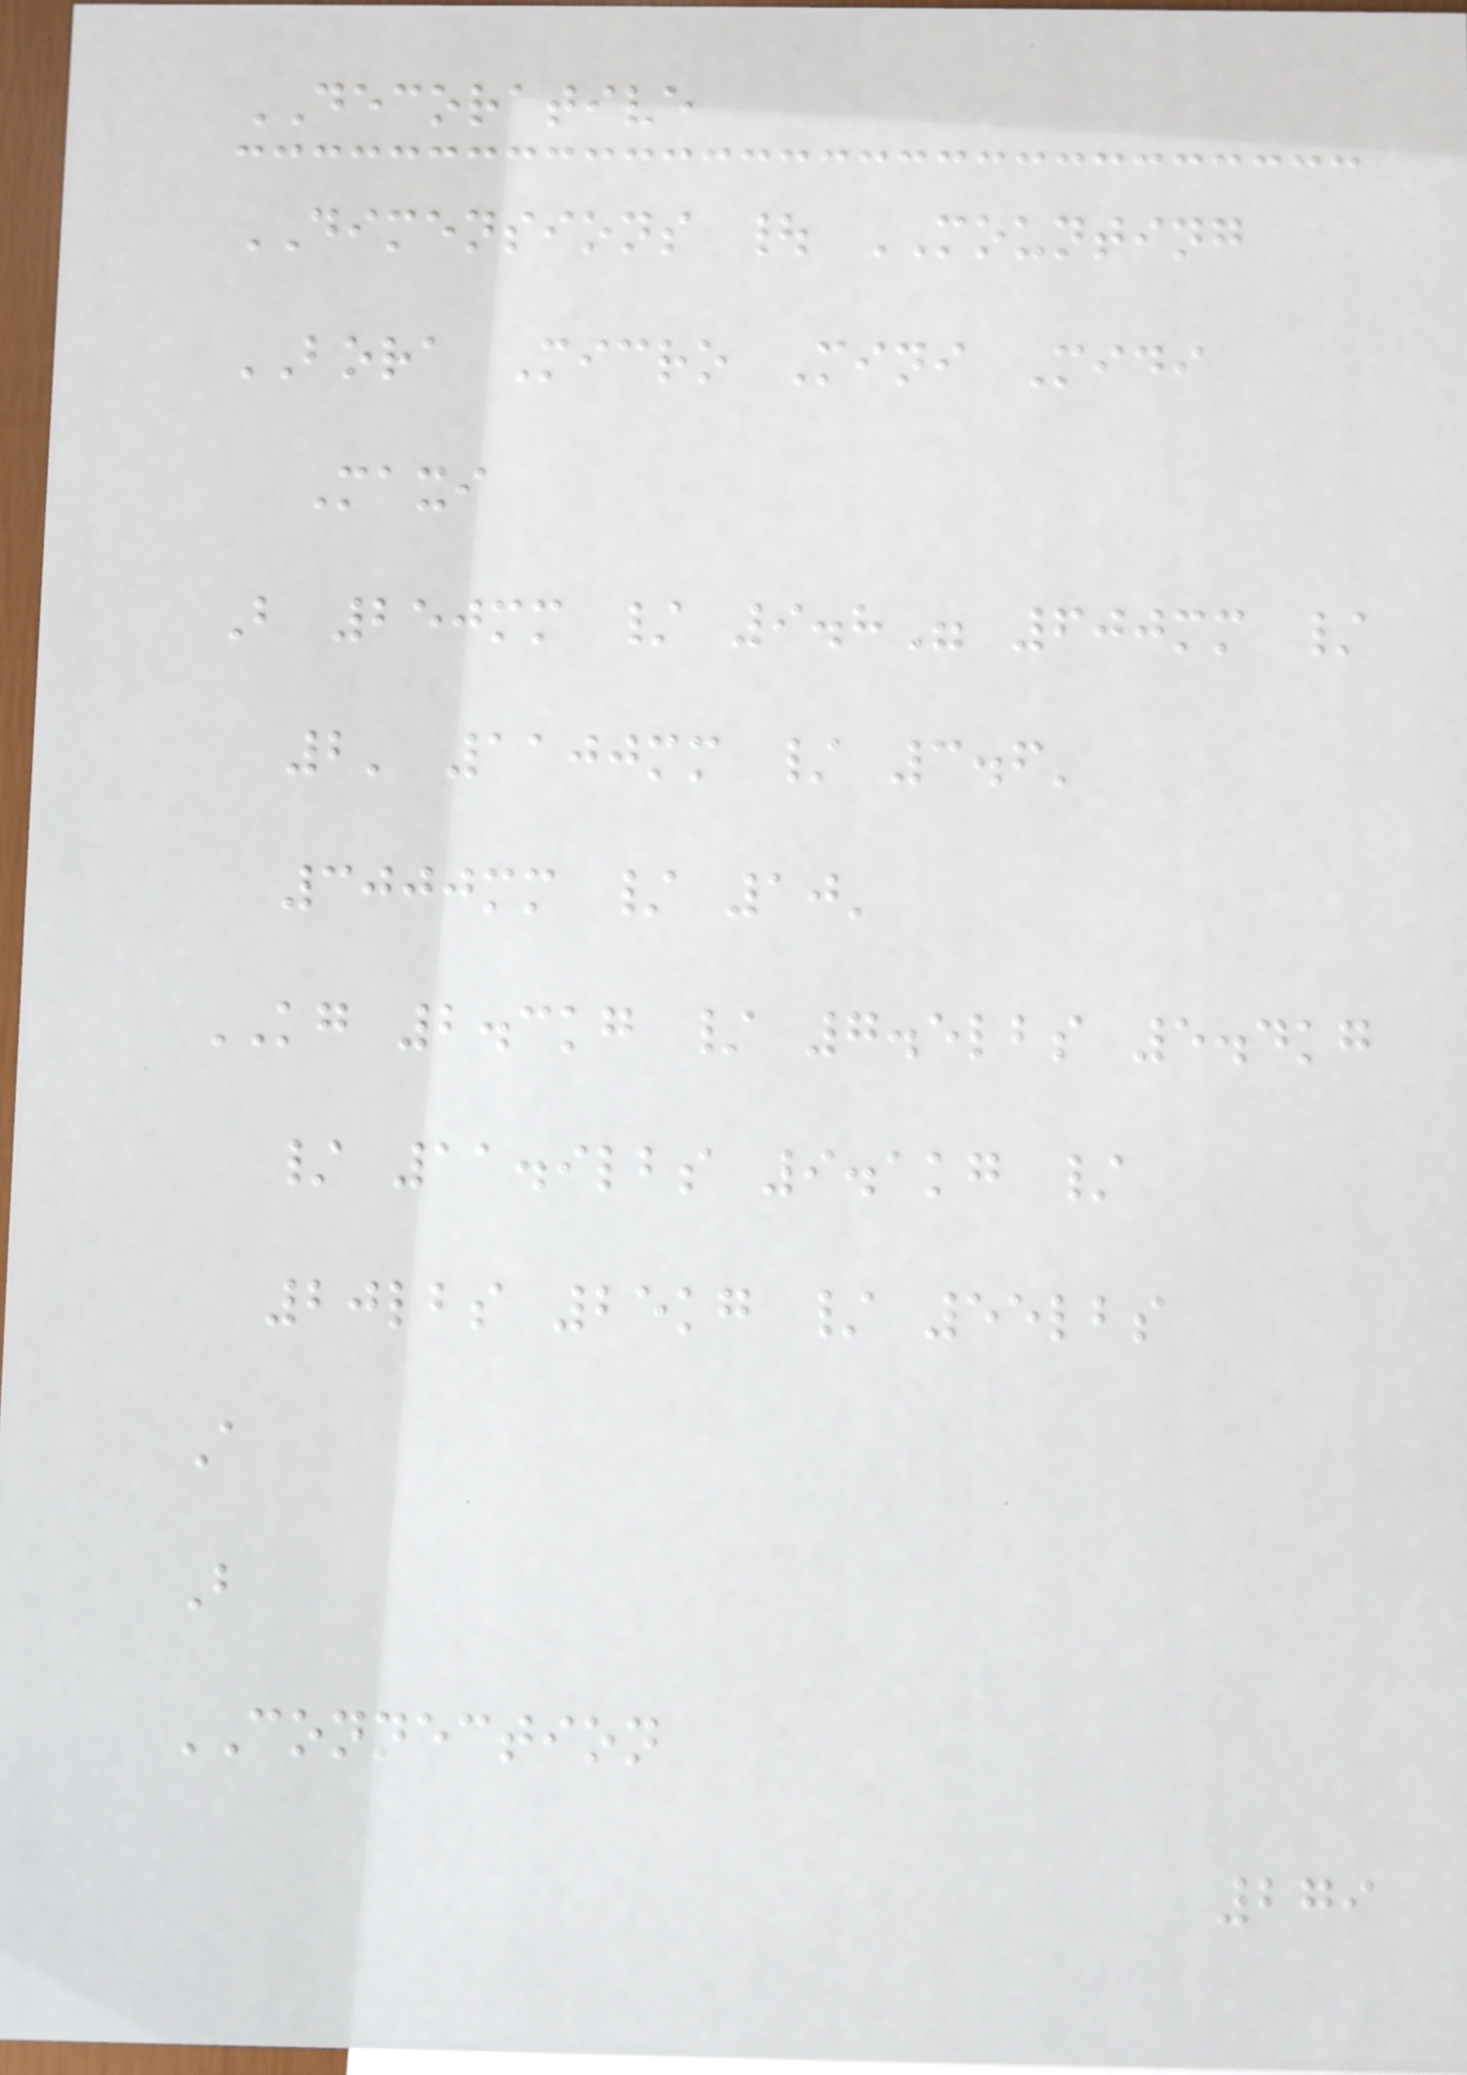DECORATIVE
DIMENSIONS | MOUNTING
BORA Micro Mini Midi
Maxi
B 250mm / 9.8" 600mm /
2' 1100mm / 3.6'
3000mm / 10'
KG 2.3kg / 7.5lbs 5.4kg
/ 11.9lbs 9.1kg /
20lbs 25kg / 55lbs
A
B
CONNECTION
279
